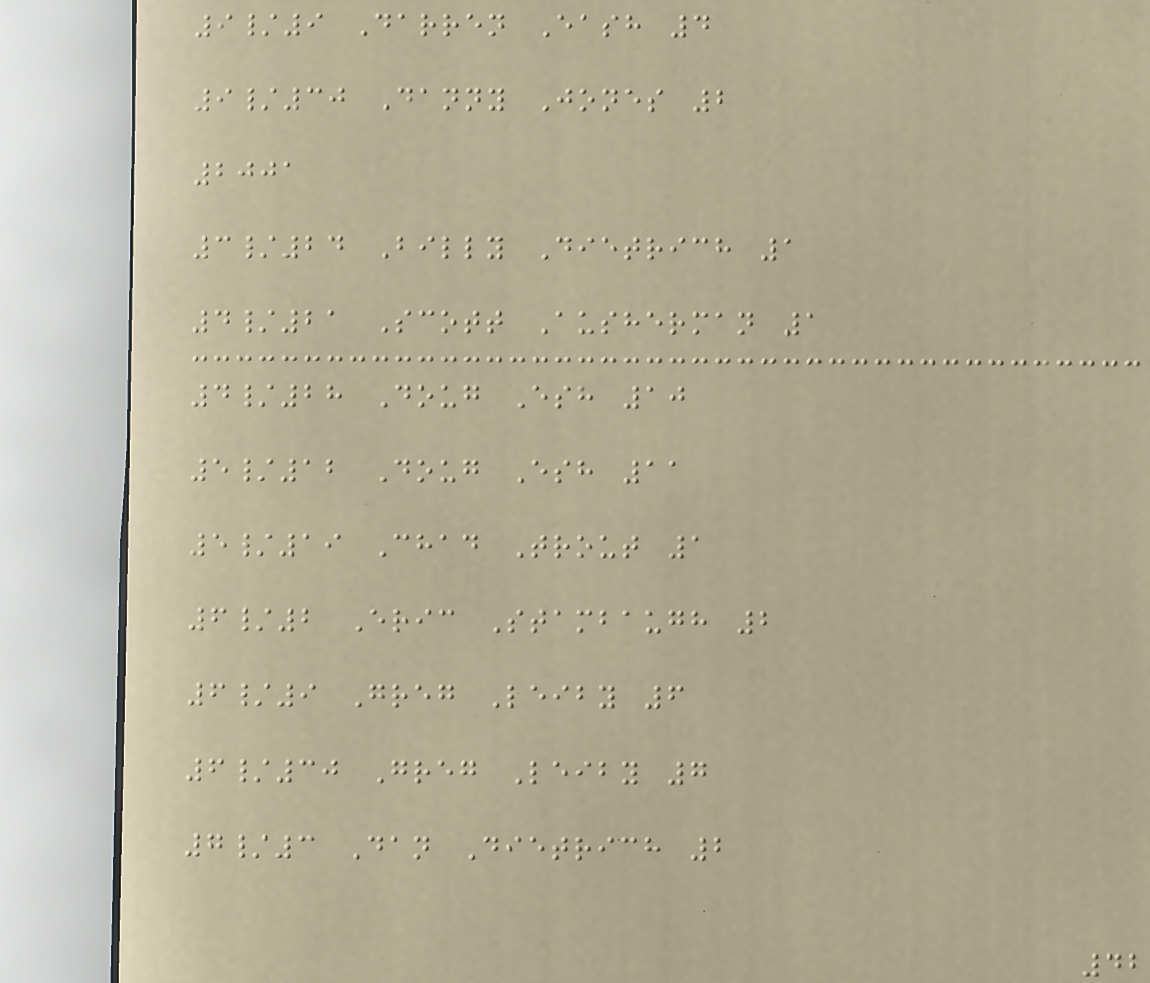9/9 Darren Eash 4
9/30 Danny Jones 2
2001
3/24 Billy Dietrich 1
4/21 Scott Ausherman 1
4/28 Doug Esh 10
5/12 Doug Esh 11
5/19 Chad Trout 1
6/2 Eric Stambaugh 2
6/9 Greg Leiby 6
6/30 Greg Leiby 7
7/3 Dan Dietrich 2
42
